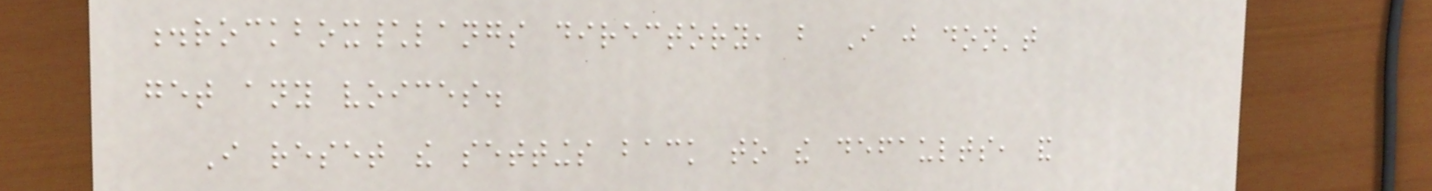.rockbox\langs directory, but I just don't
get any voices.
I reset the settings back to the defaults, and
